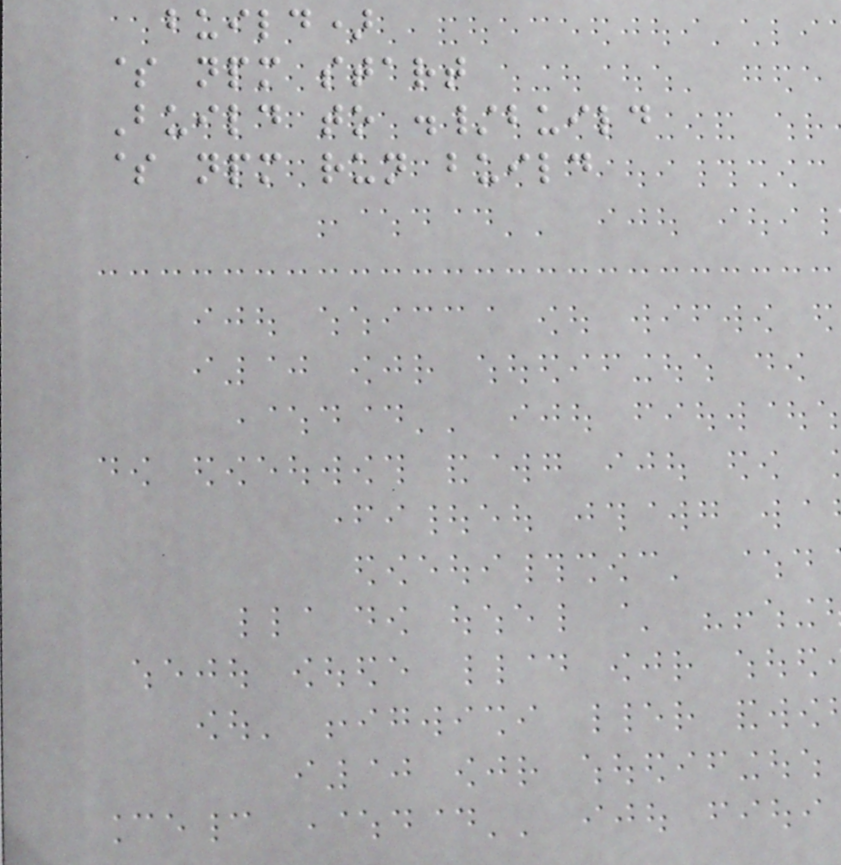build)
$ npm start
Build to ./build
$ npm run build
